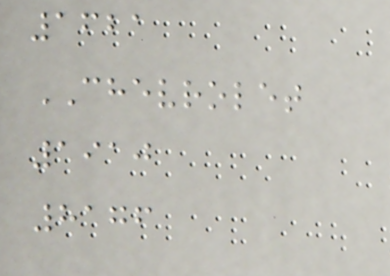1621
CHEVROLET
1910
8176
